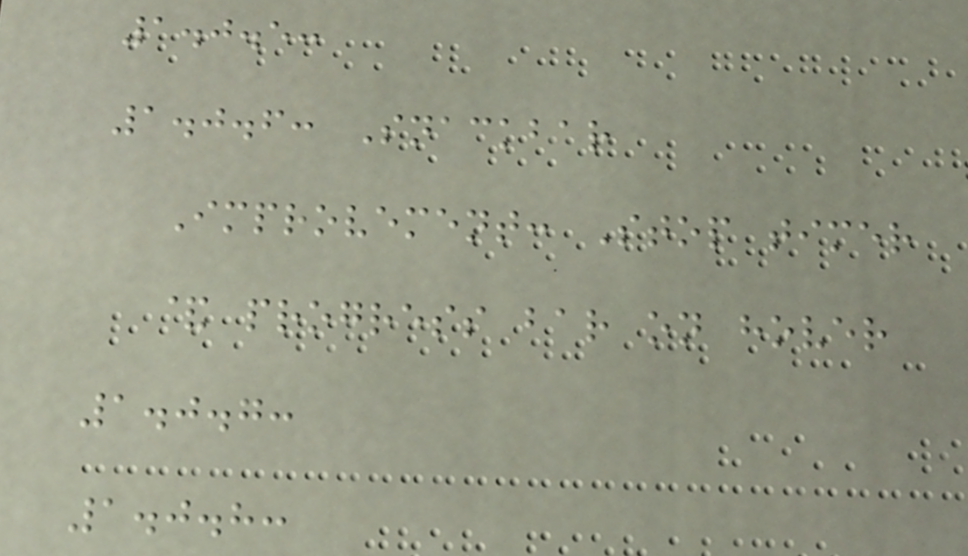1.0.5:
1.0.6: Snackbar
Improvement: Stop timer
& progress bar on hover
1.0.7:
1.0.8:
